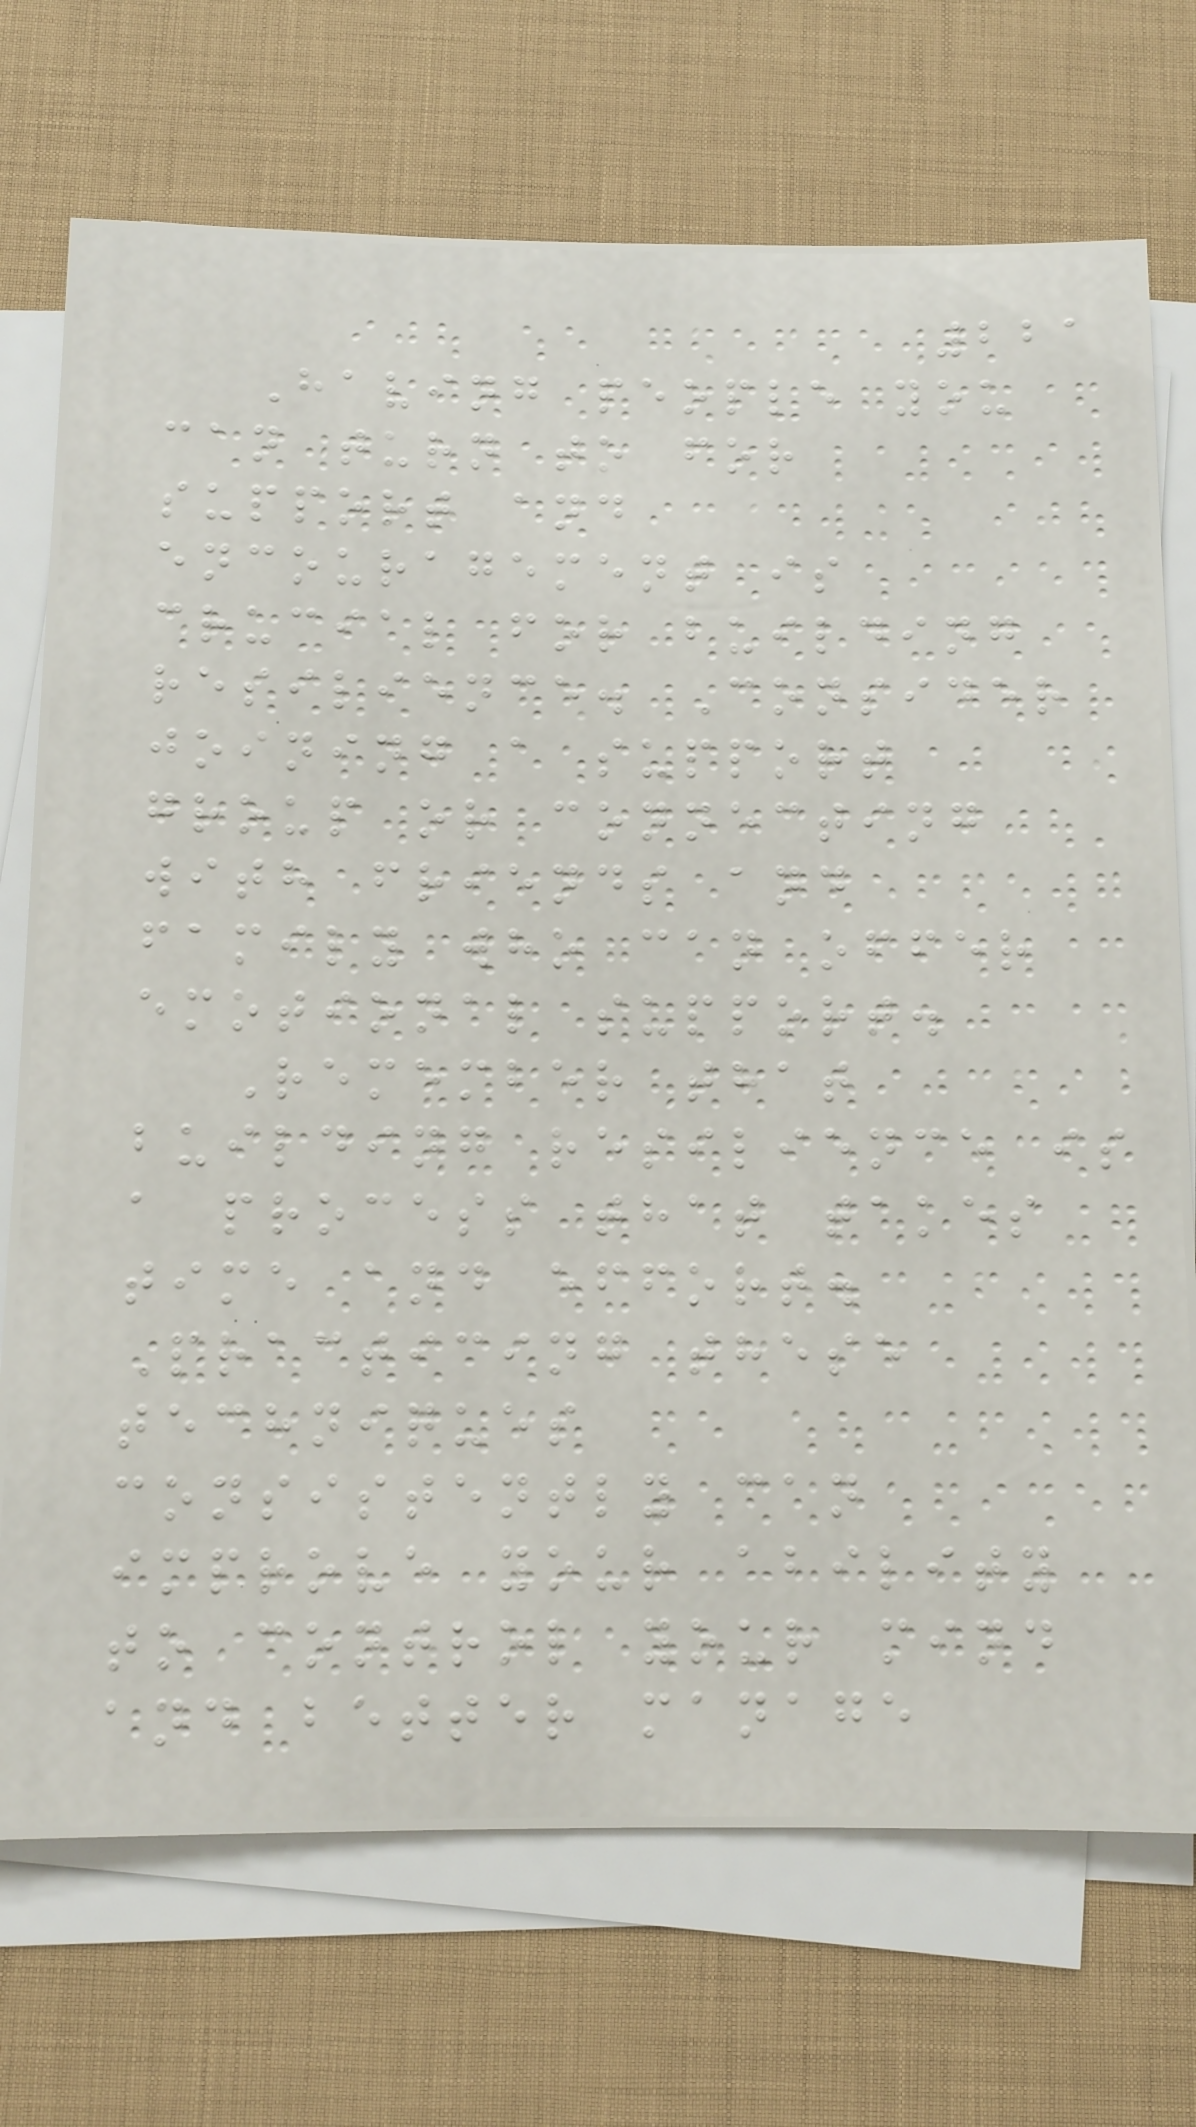221
Having people you
can turn to for
support and
encouragement is
crucial for building
resilience. Consider
joining a support
group or connecting
with friends and
family who can offer
emotional support.
Remember that
building resilience is
a process that takes
time and effort.
Practicing these
techniques
consistently can
improve your ability
to control your mind
and better manage
